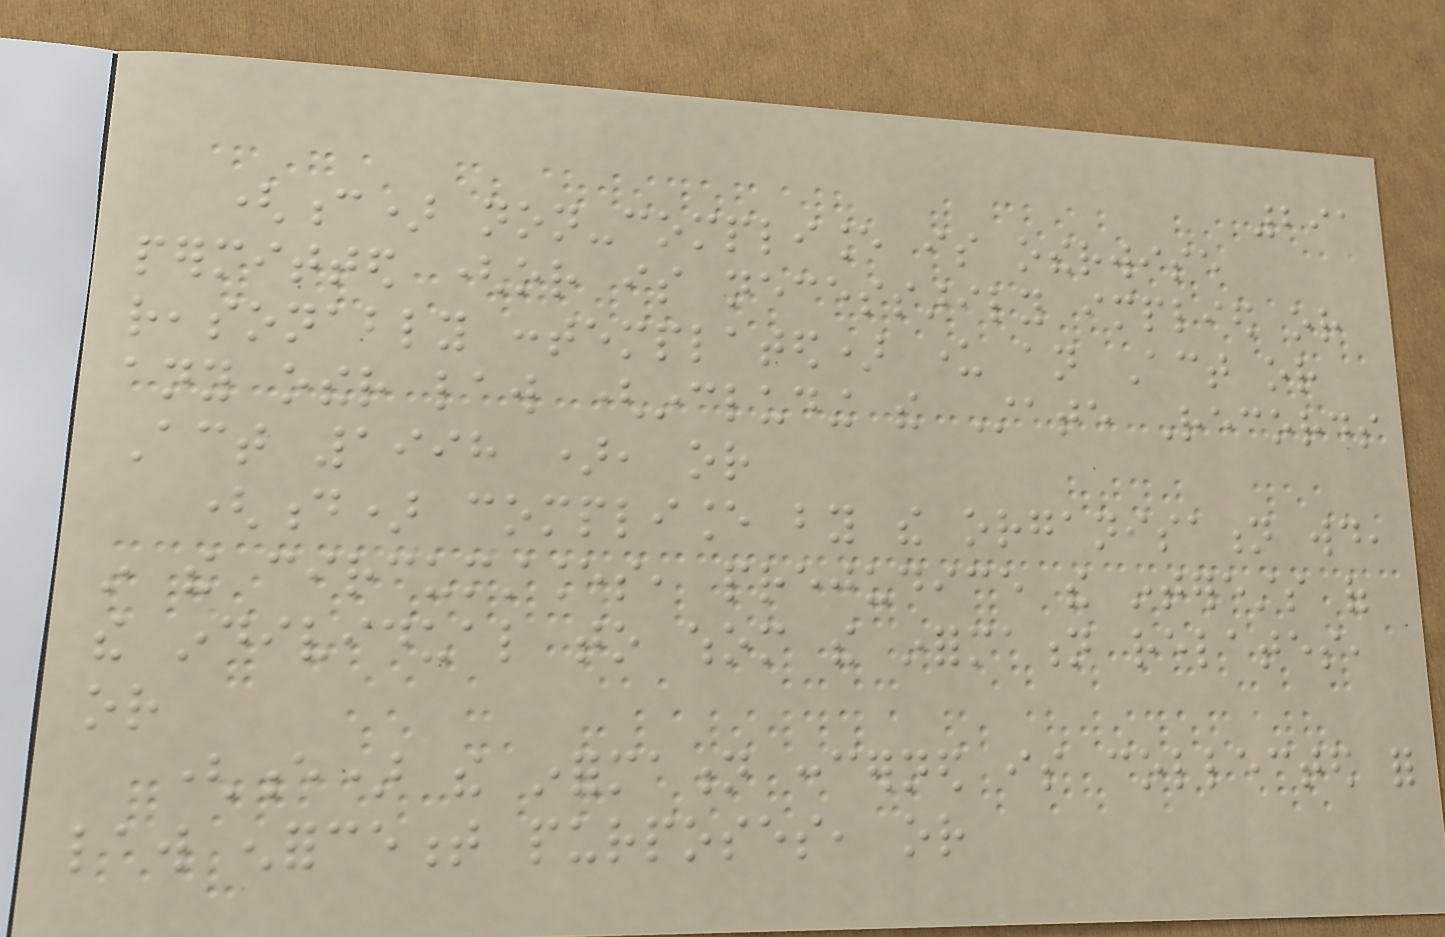291
(c) non-compliance is otherwise
permitted (or is necessarily implied or
reasonably contemplated) under an Act or
any other law (including the State Records
Act 1998 ), or
(d) compliance by the organisation would,
in the circumstances, prejudice the interests of
the individual to whom the information relates,
or
(e) the information concerned is collected for
law enforcement purposes, or
